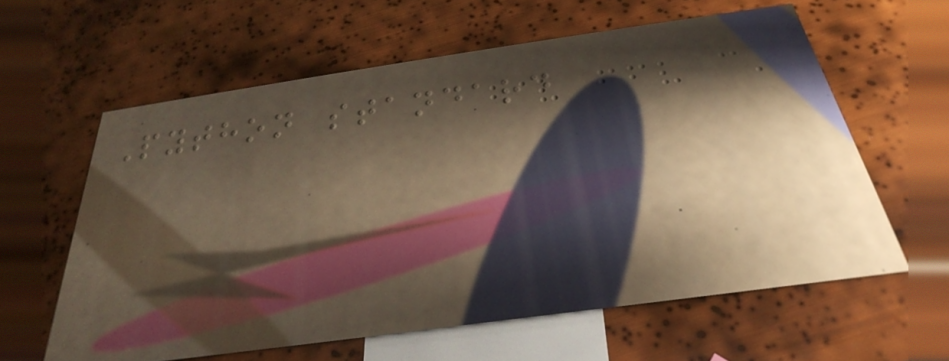Python standard
